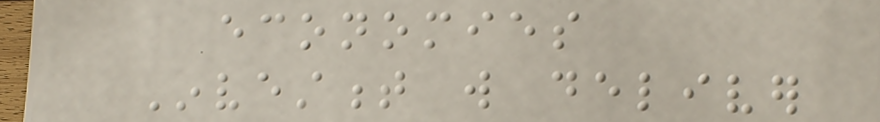economies
Investment will deliver
